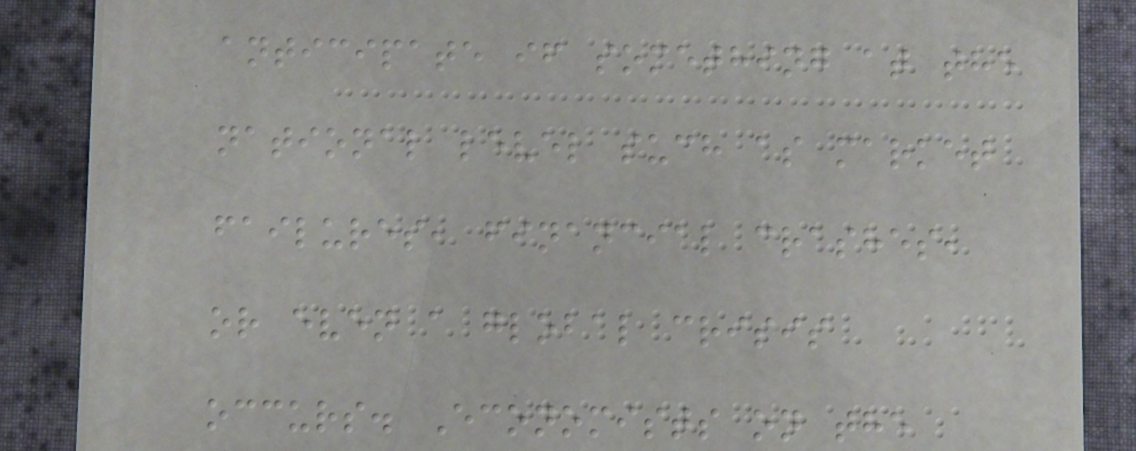anticipate if something at the
national level such as market
failures, financial crashes,
or even a global crisis
occurs. Economists on the
